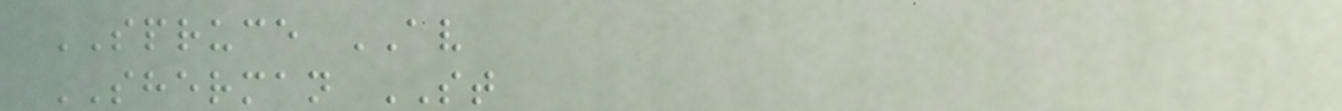SPRUCE AV
SHERMAN ST
